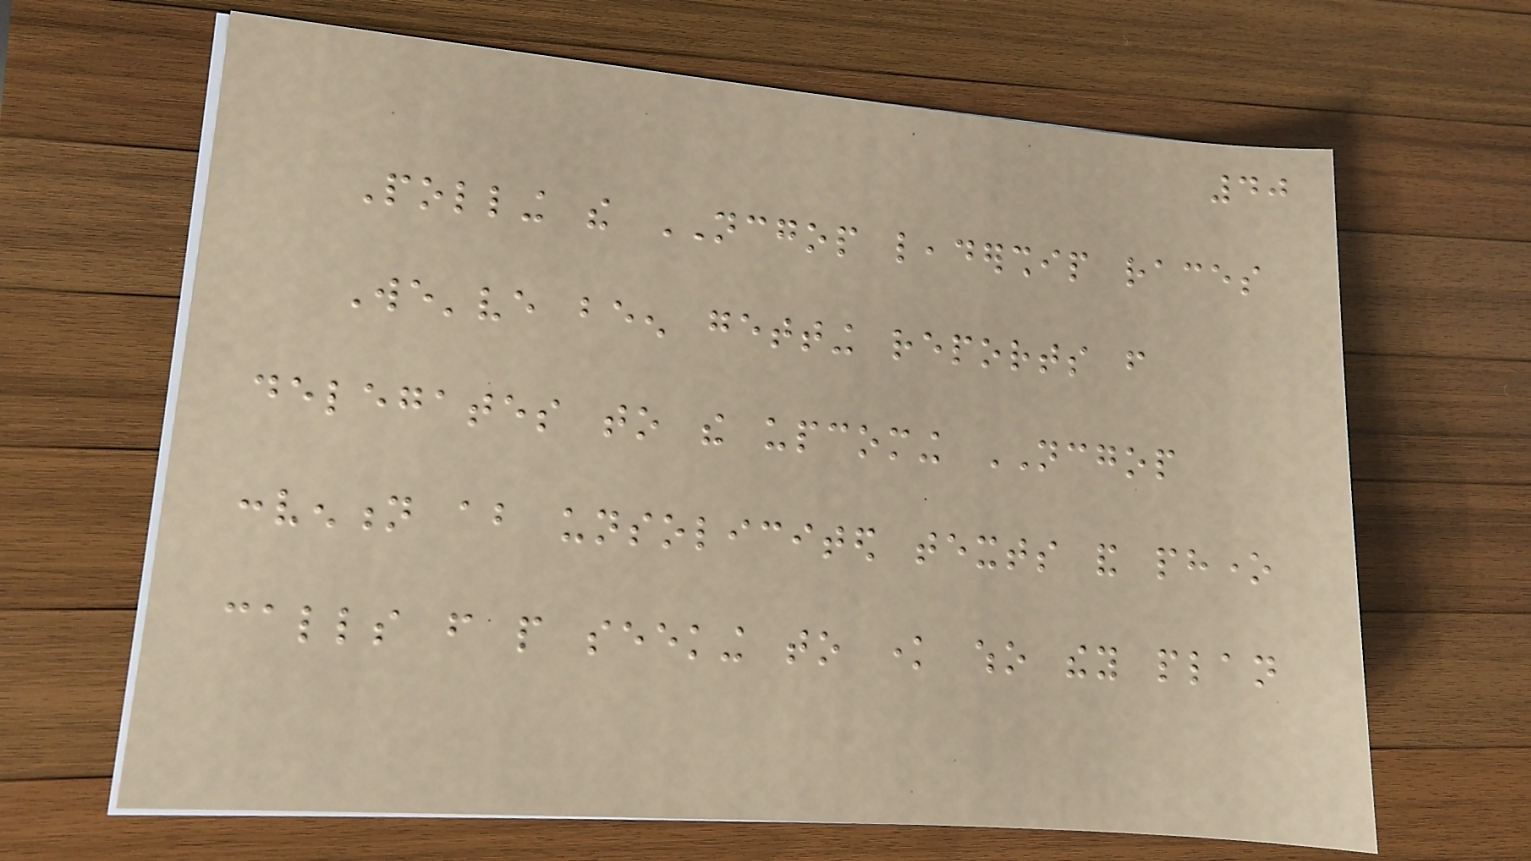40
Polling the NCGOP leadership races
We've been getting reports from
delegates to the upcoming NCGOP
convention about unsolicited texts and phone
calls from people seeking to know who they plan
